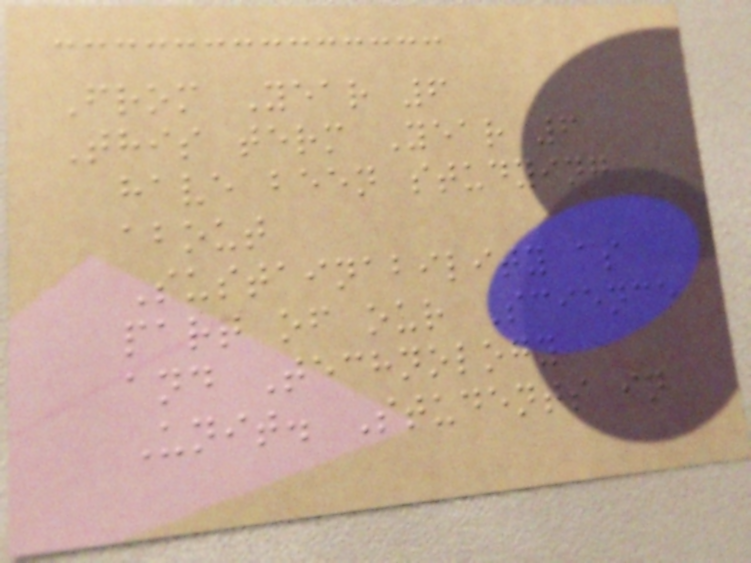From Year 6
This term Year 6
have been studying
about
Sustainability as
part of our Science
and Technology
Unit. Students in
